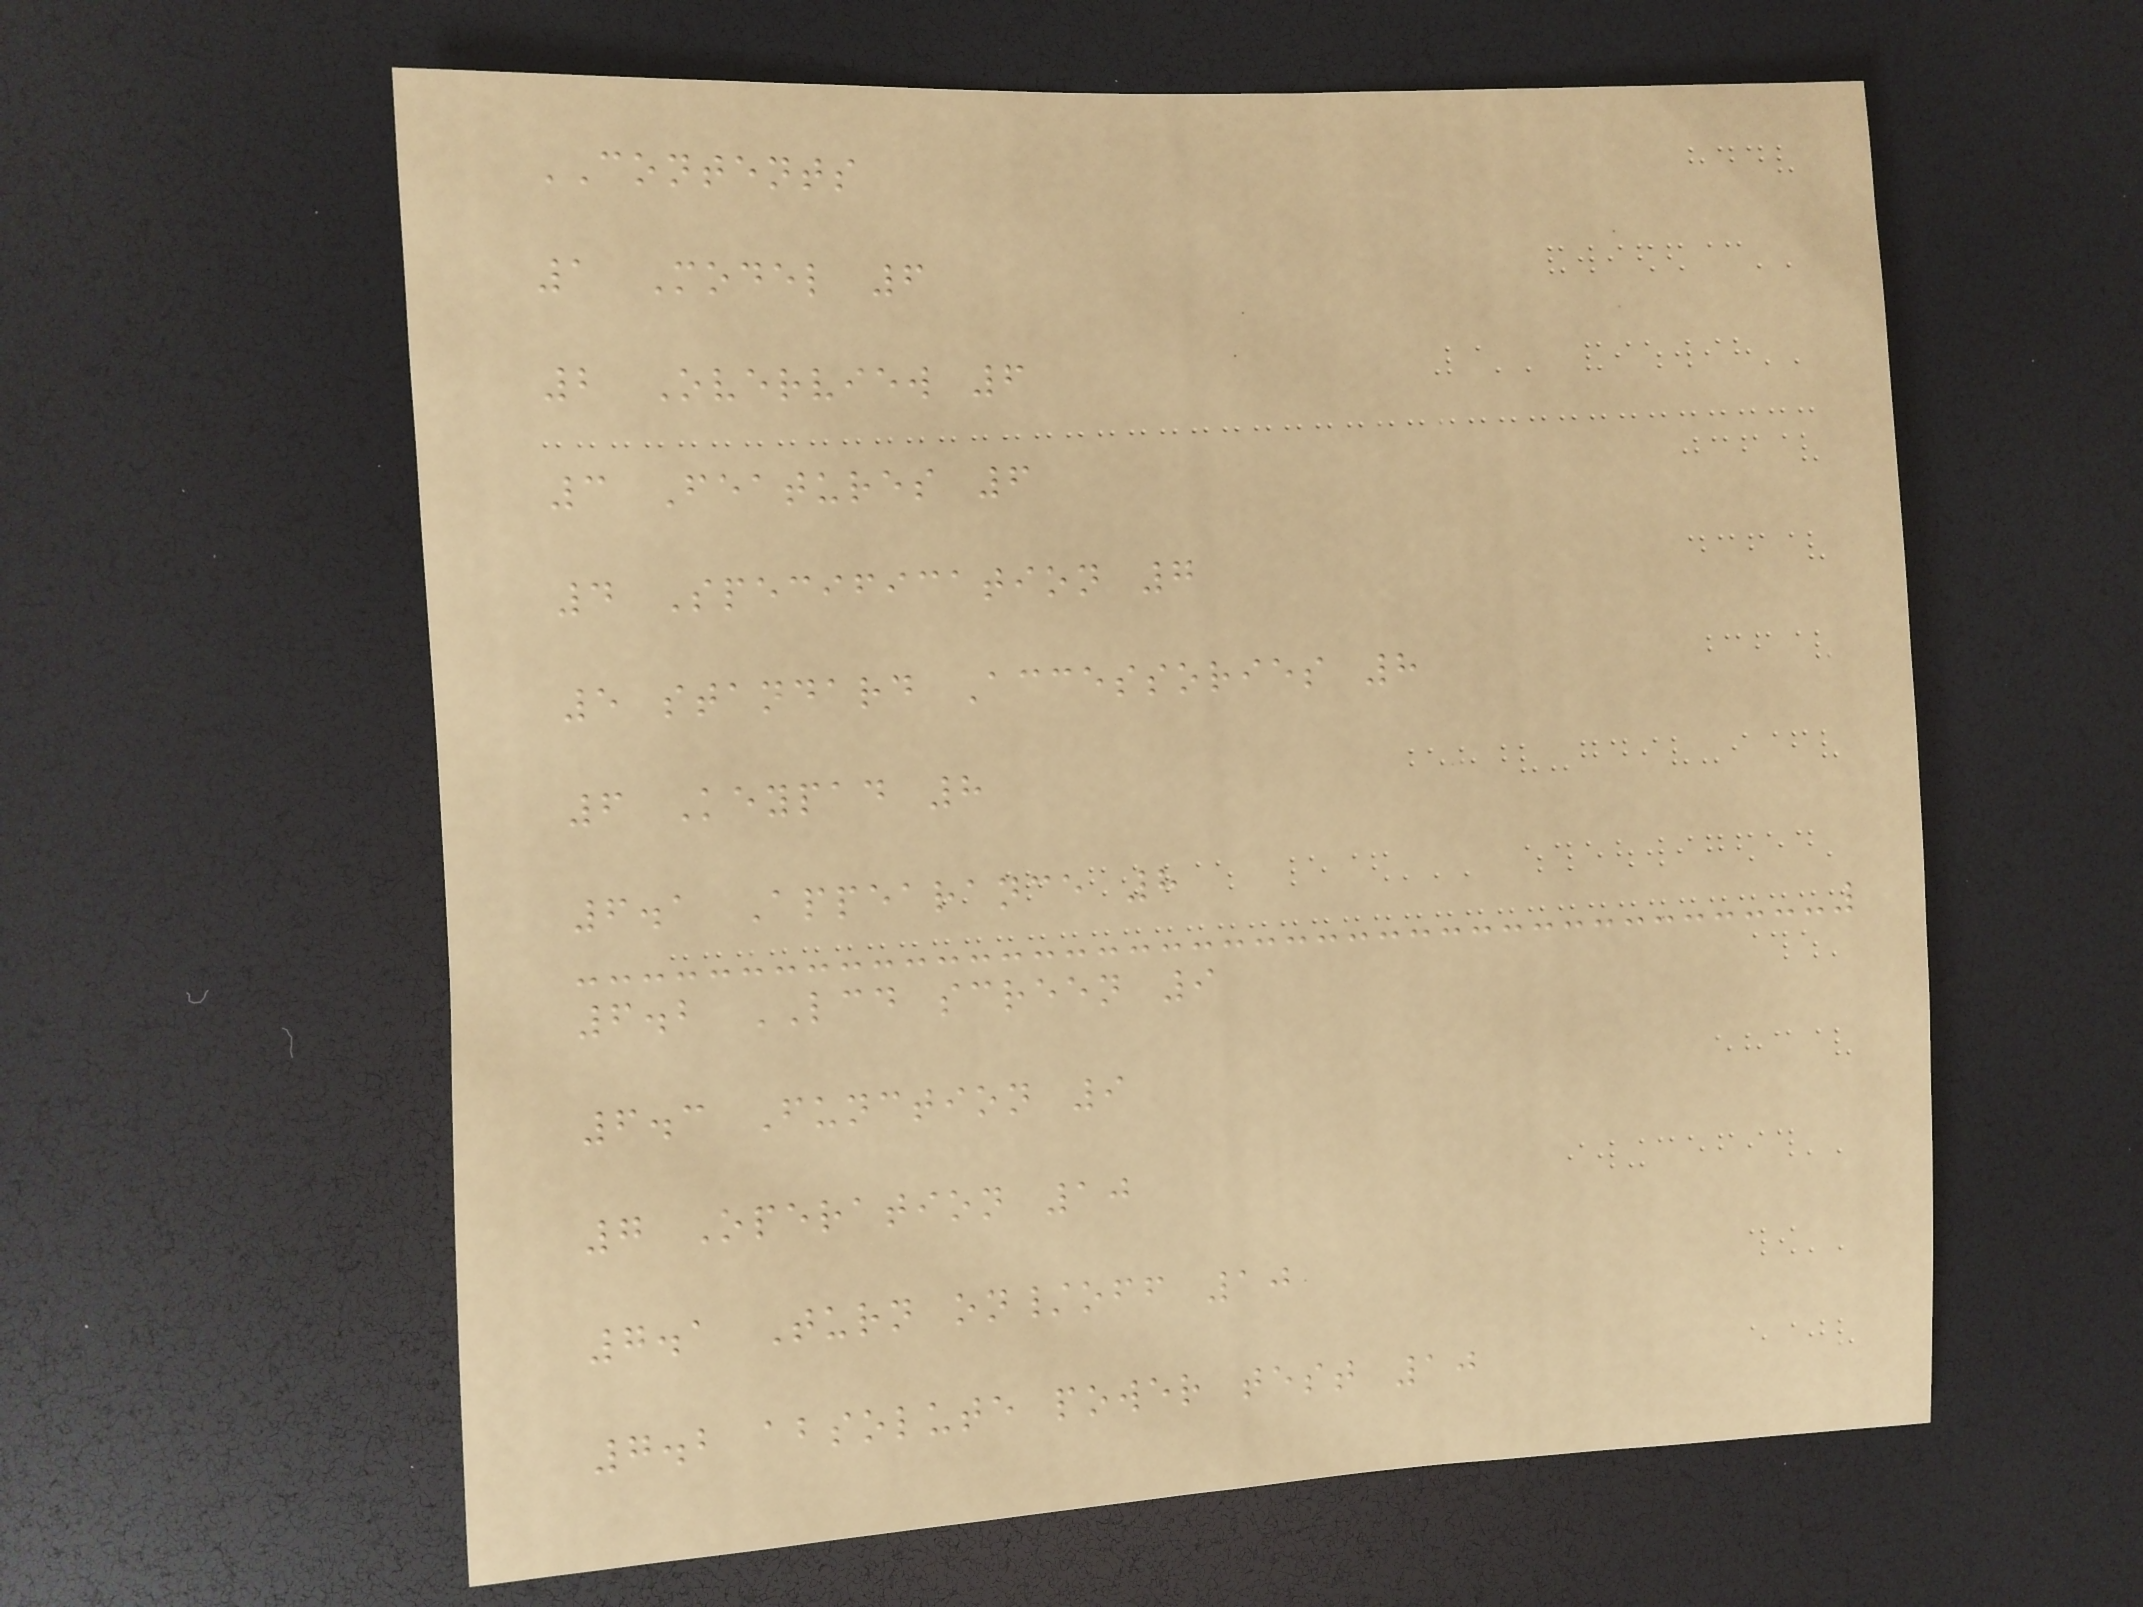CONTENTS
1 Model 6
2 Overview 6
3 Features 6
4 Specification 7
5 standard Accessories 8
6 Keypad 8
6.1 Appearance 8
6.2 LCD screen 9
6.3 Function 9
7 Operation 10
7.1 Turn on/off 10
7.2 absolute power test 10
